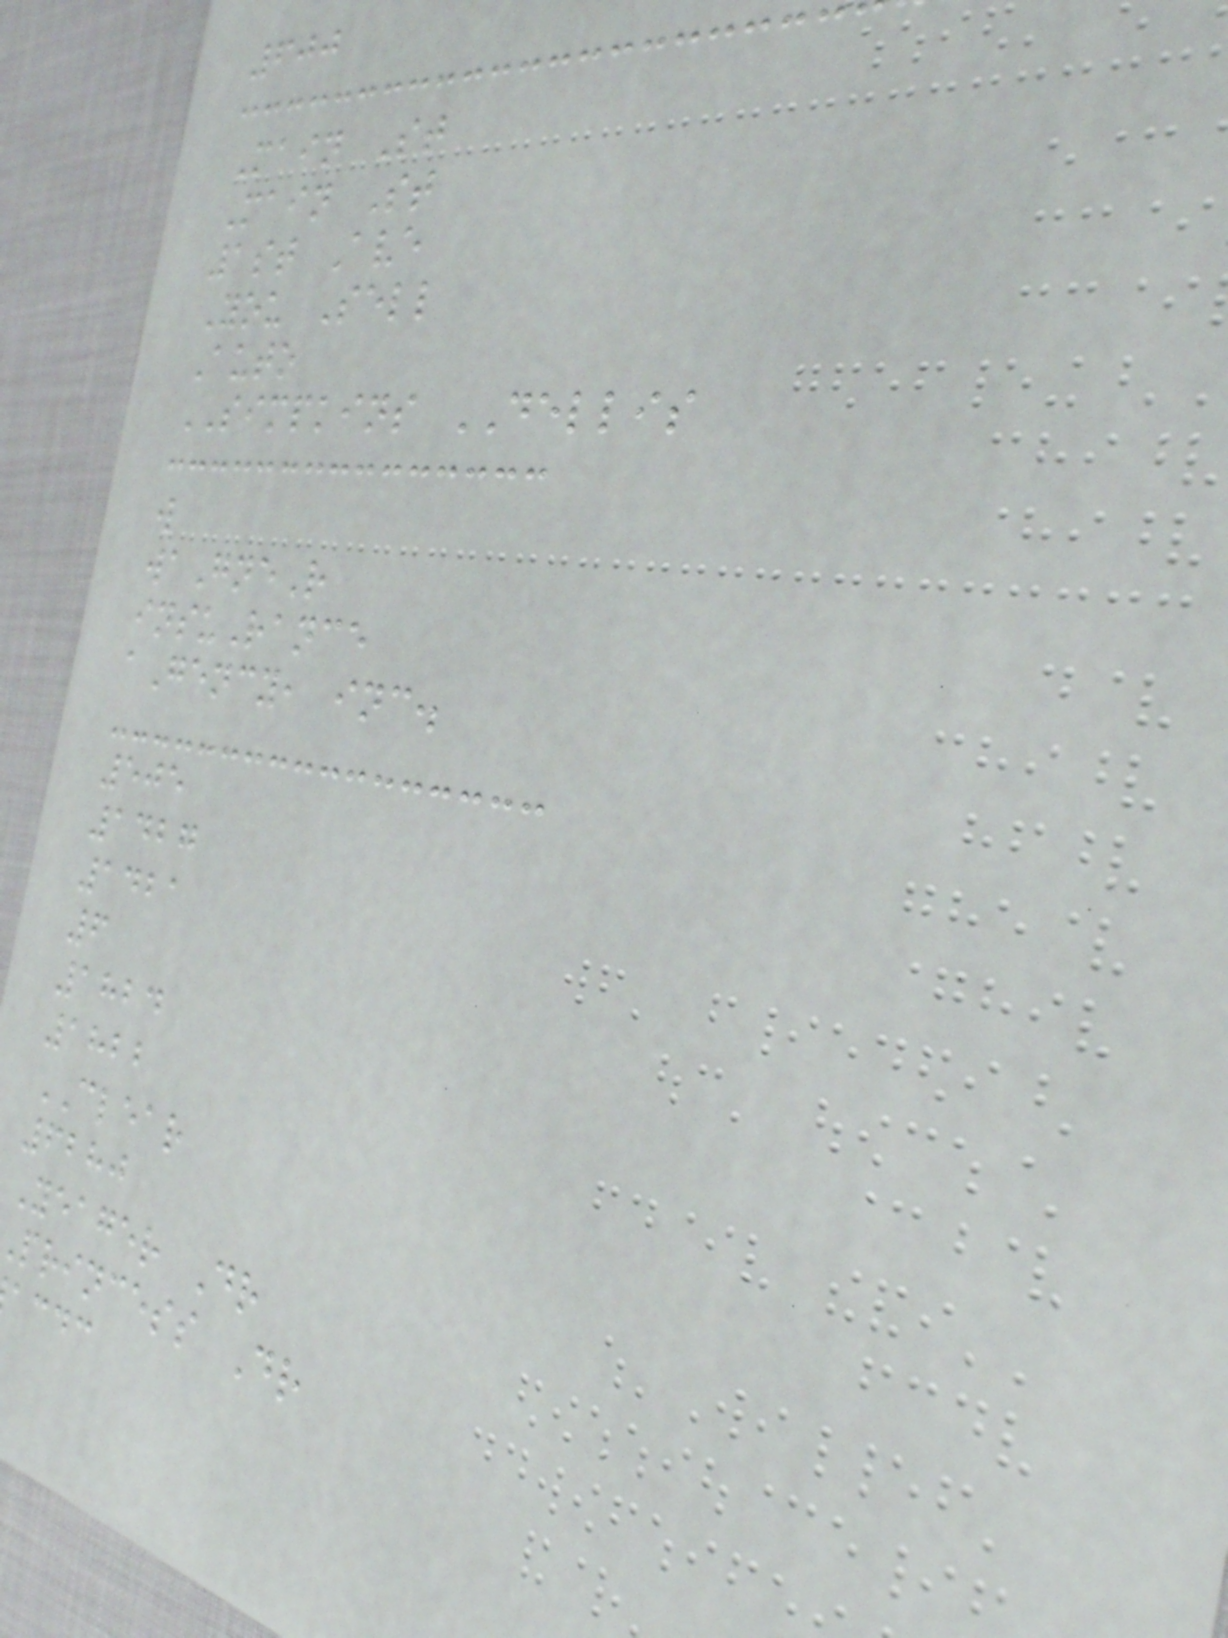600
Main St
Main St
1st Ave
You Sell
Auto
SIMPKINS DELLIS
w
waGneR
insuRance
aGency, inc.
505
1427
1421
6
1824
1822
CLEAR
6280
Yeager Dr
princess Dr
acdc
